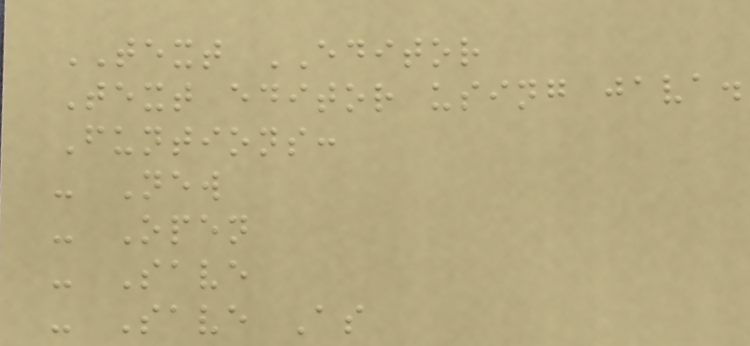TEXT EDITOR
Text editor using java.
Funtions:
- New
- Open
- Save
- Save As
